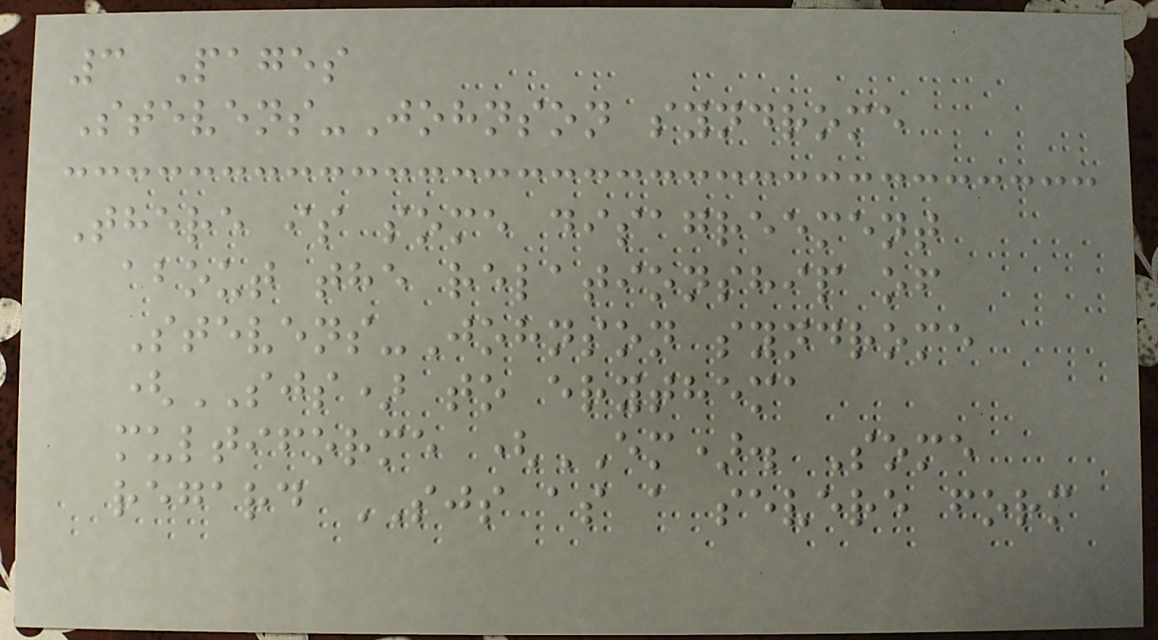3 Pages
Stevens-Johnson syndrome
There is some disagreement
about the relationship of
Stevens-Johnson syndrome
(SJS) to erythema
multiforme (EM). Some
regard SJS as a severe form
